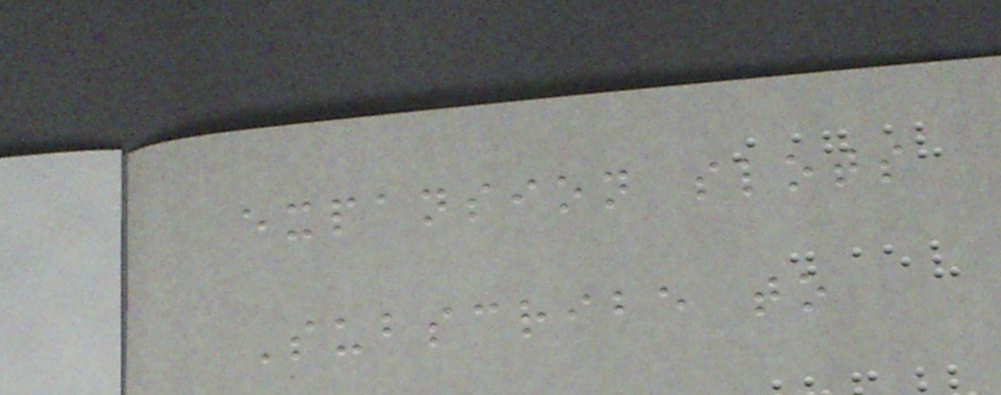expansion slots
Subscribe to
